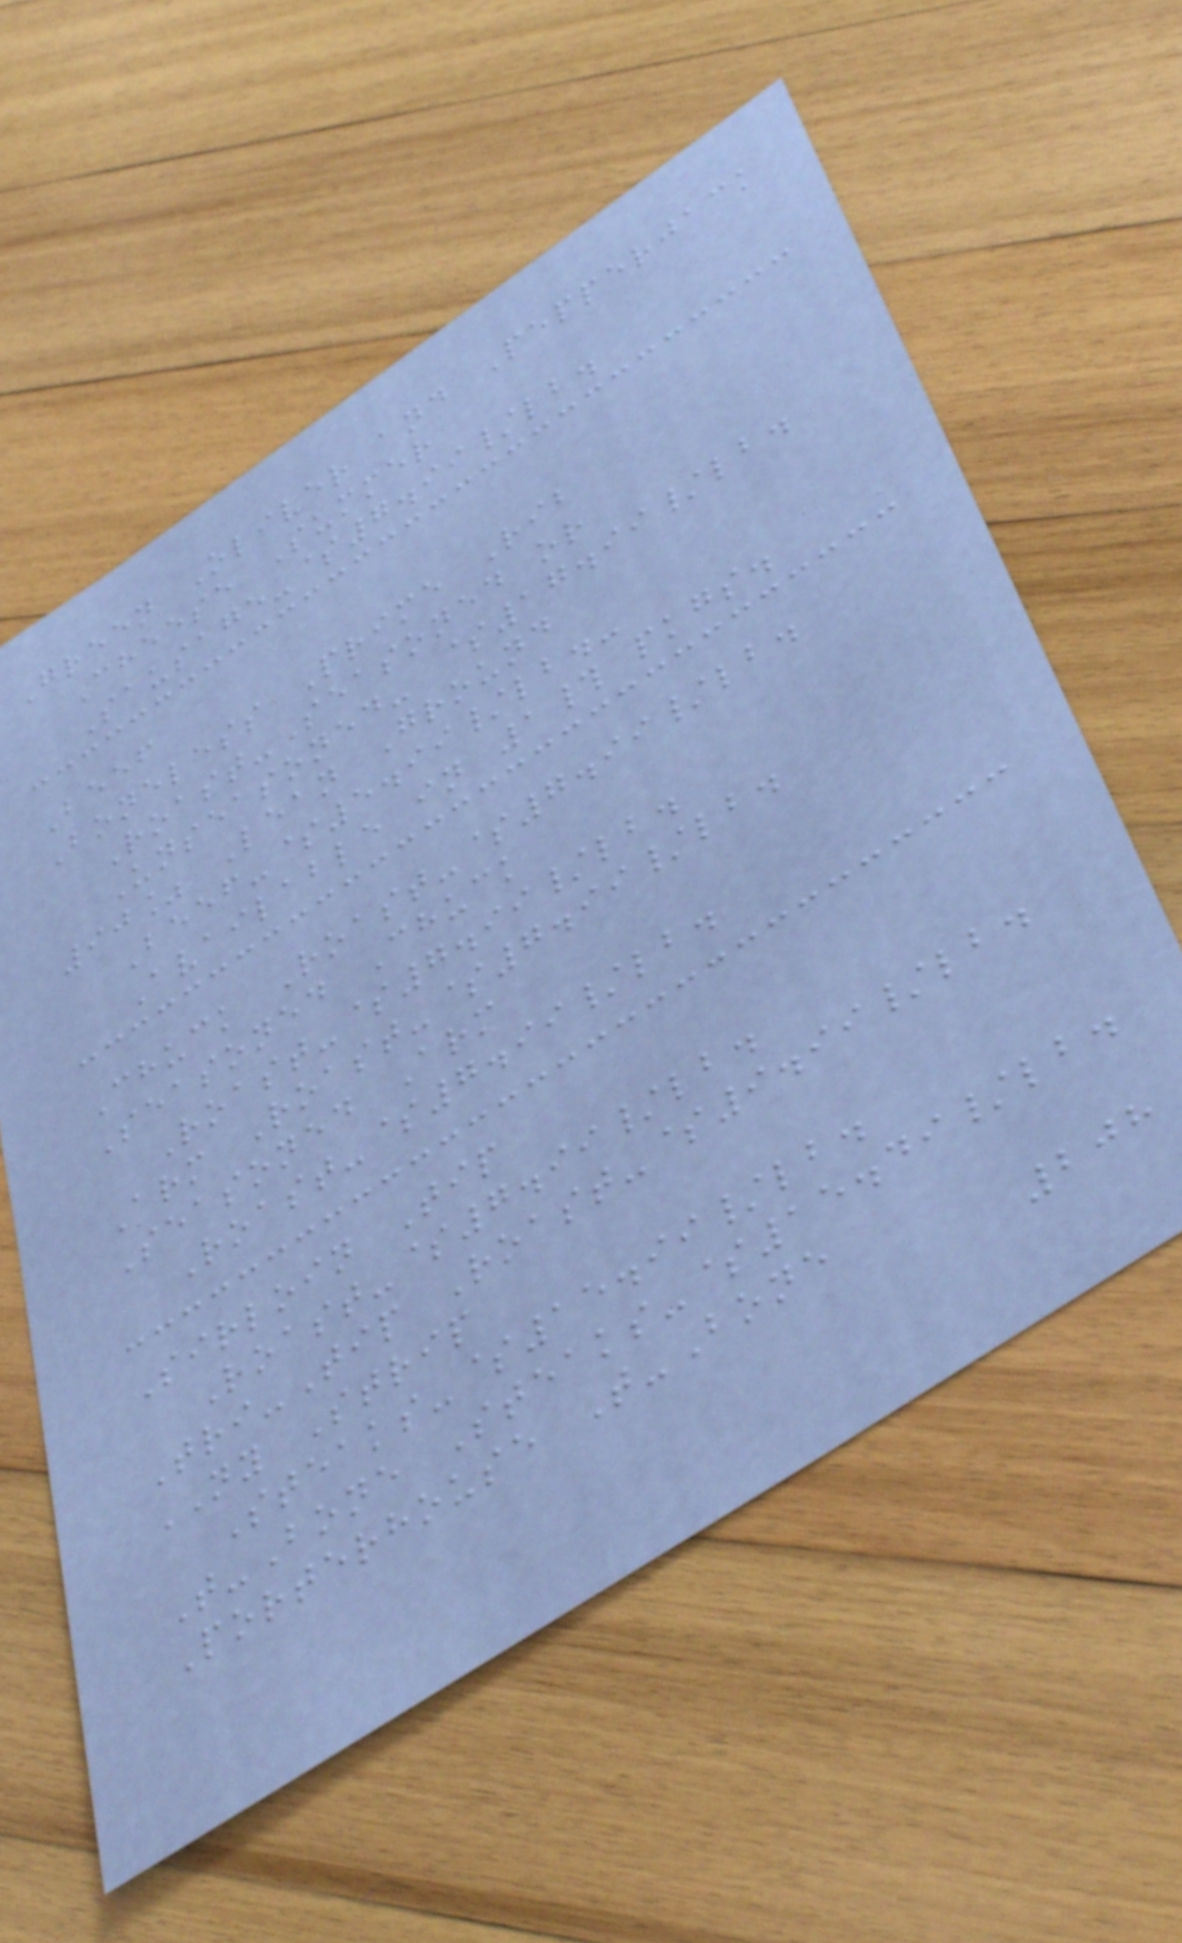Green Oliver and Pepperjack
Cheese Summer
Sausage-$7.99/lb.
Beef
Boneless Prime Rib
Roast-Seasoned or
Unseasoned- $17.99/lb.
90% Lean Ground
Beef-$5.99/lb.-
Available in 1# pkgs.
Chuck Roast-$7.99/lb.
Seasoned Chuck
Roast-$7.99/lb.
Arm Roast-$7.99/lb.
Seasoned Arm
Roast-$7.99/lb.
Sirloin Tip
Roast-$7.99/lb.
Tri-Tip Roast-$9.99/lb.
NY Strip
Steaks-$15.99/lb.
T-Bone Steaks-$15.49/lb.
Porterhouse T-Bone
208
